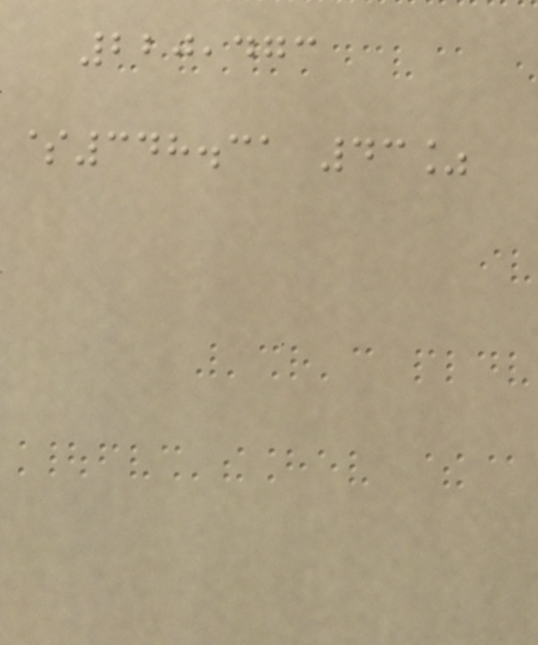220,473
$348.31 43%
